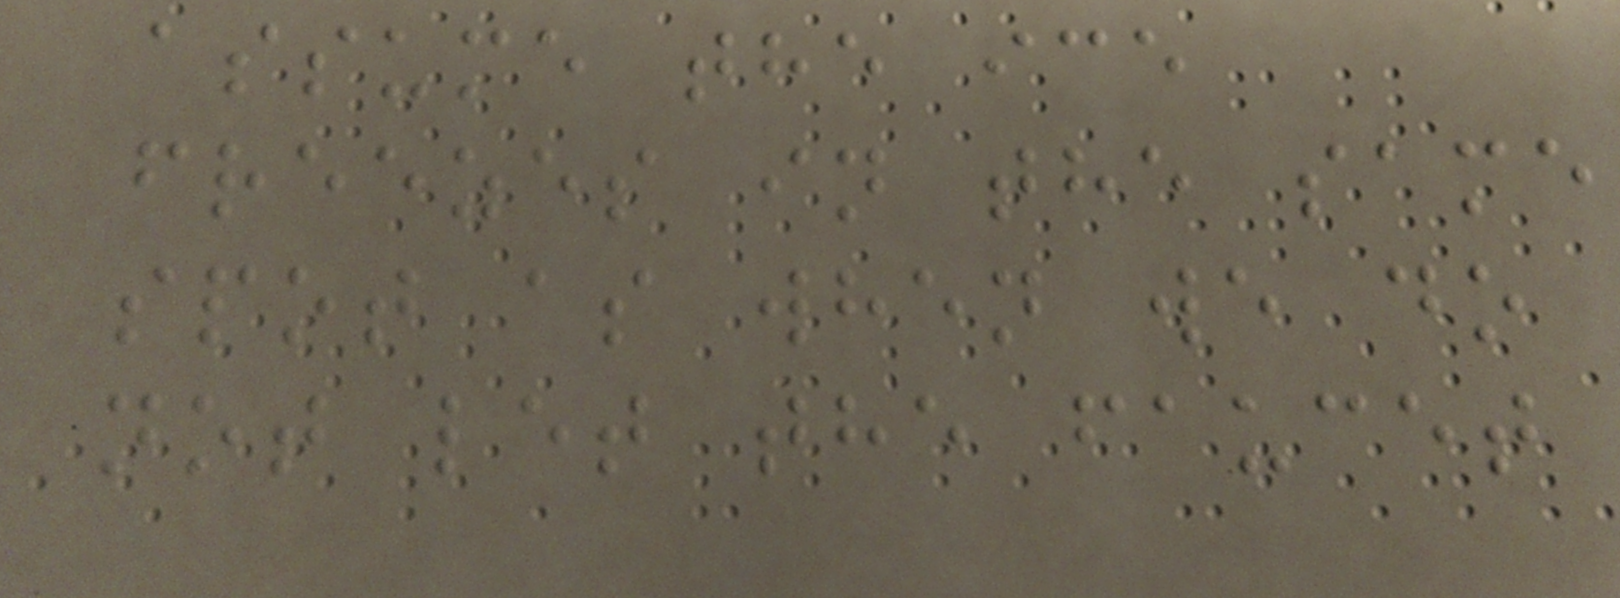assume the ice
freezes in the same
spot as when we do
not let the faucet
